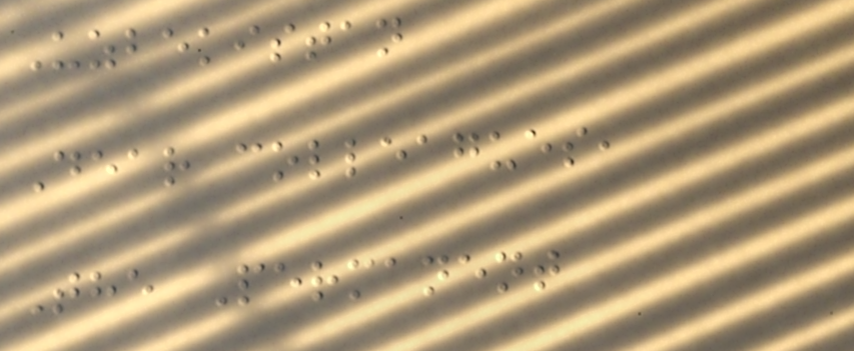Uzbekistan
Dear colleagues,
The Permanent
